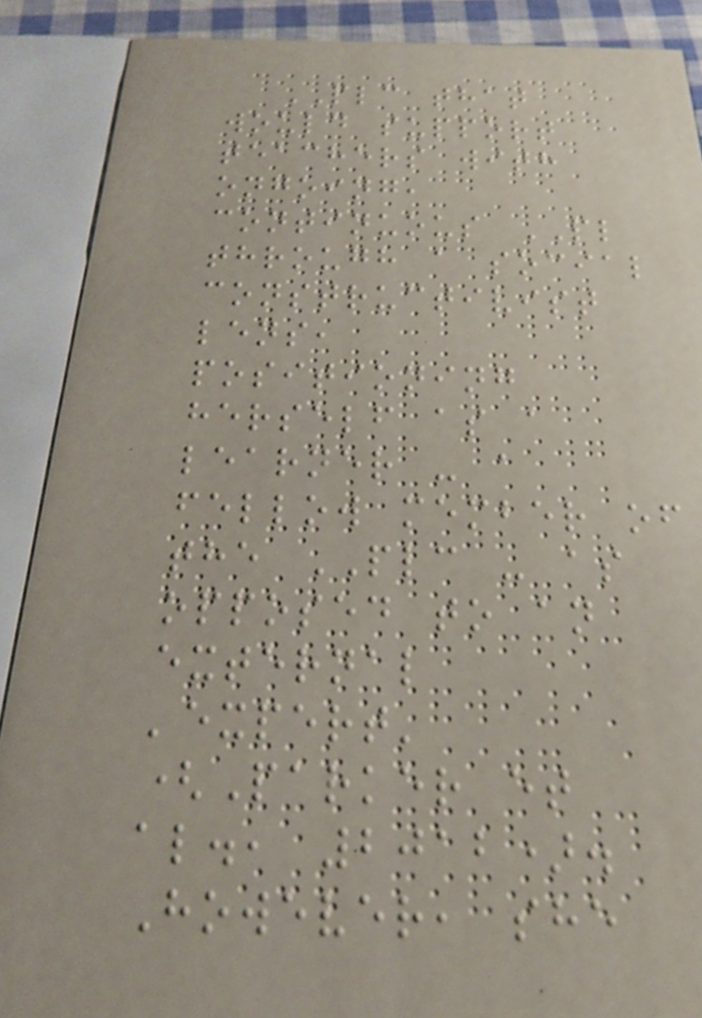PLC that
would support
teachers with
ongoing,
continuous PL
through a social
constructivist
lens,
positioning
herself as a
learner - a
fellow member of
the PLC - as
opposed to an
external
'expert'
(Parker et
al., 2012).
However, she
